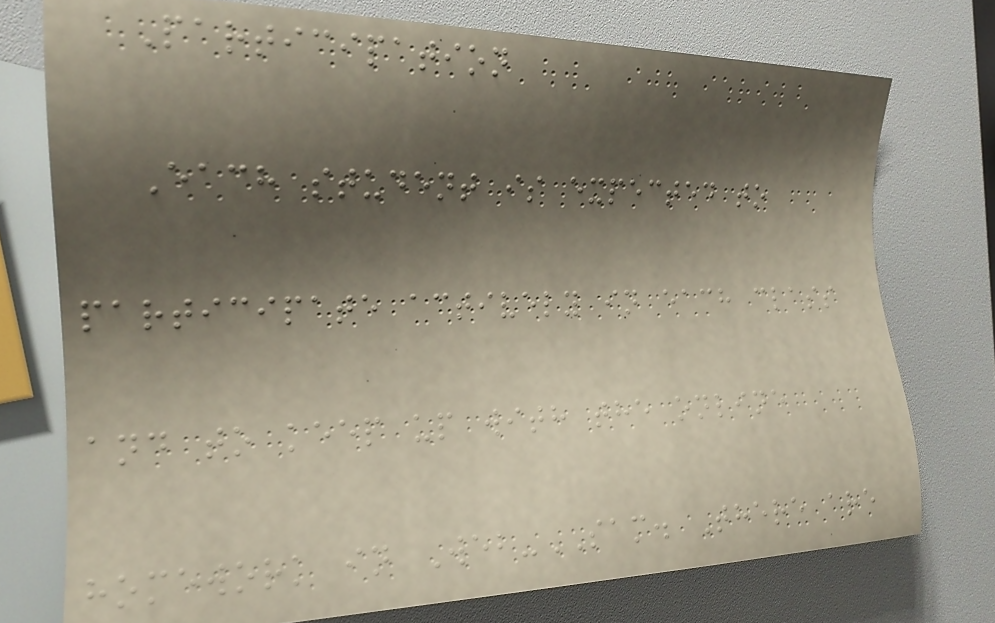Participation
Each student is expected to
participate actively in each class
and to keep up with the online
homework in Web-SAM. There are
